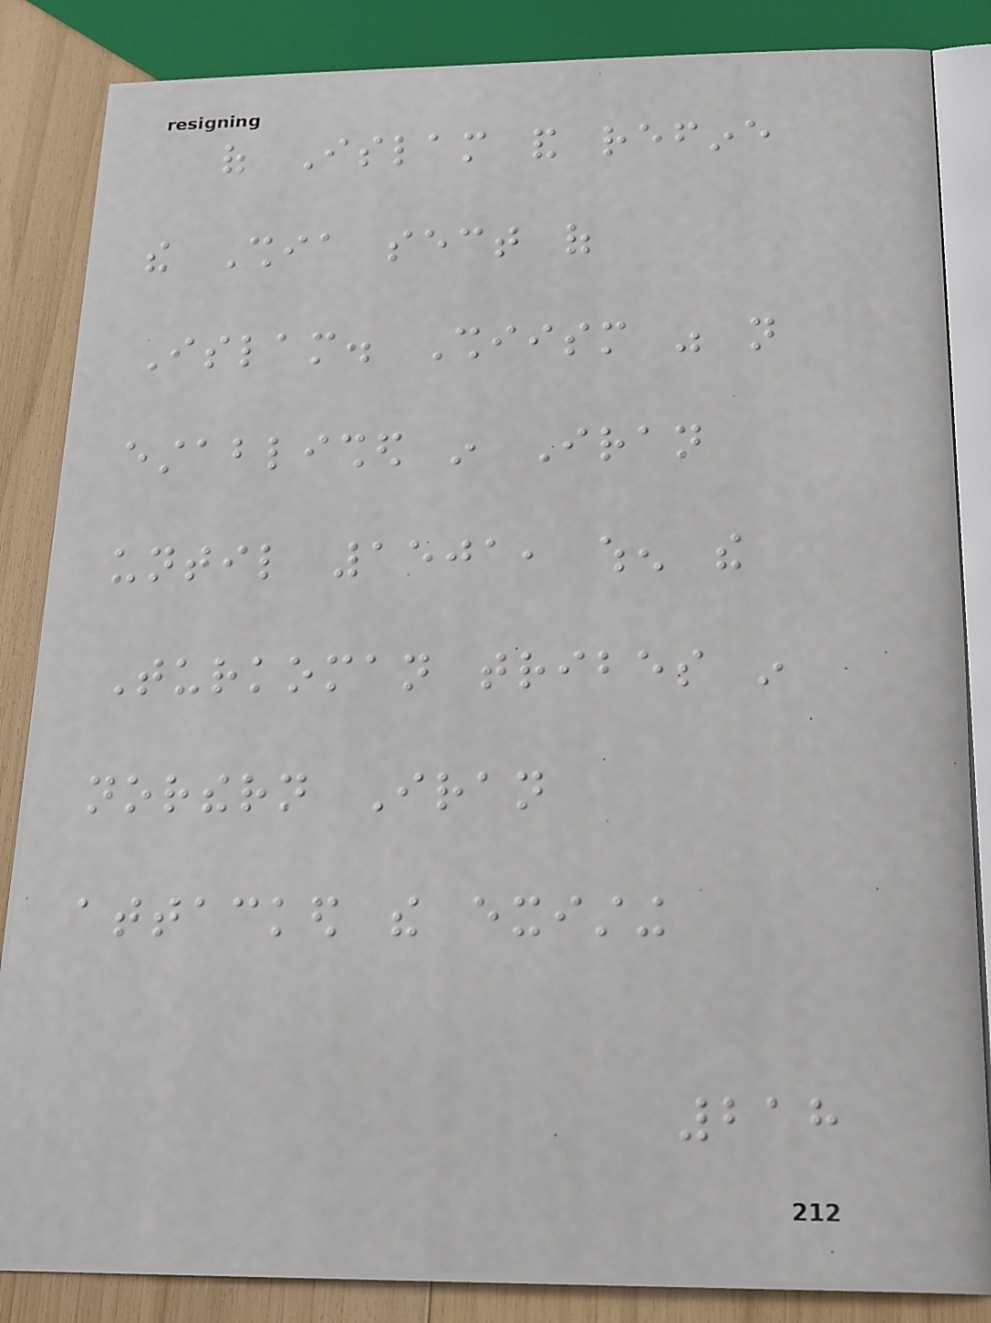of Islam and refine
the Shia sect of
Islam. Shiism was not
established in Iran
until 1501, when the
Turkoman tribes in
northern Iran
attacked the existing
218
